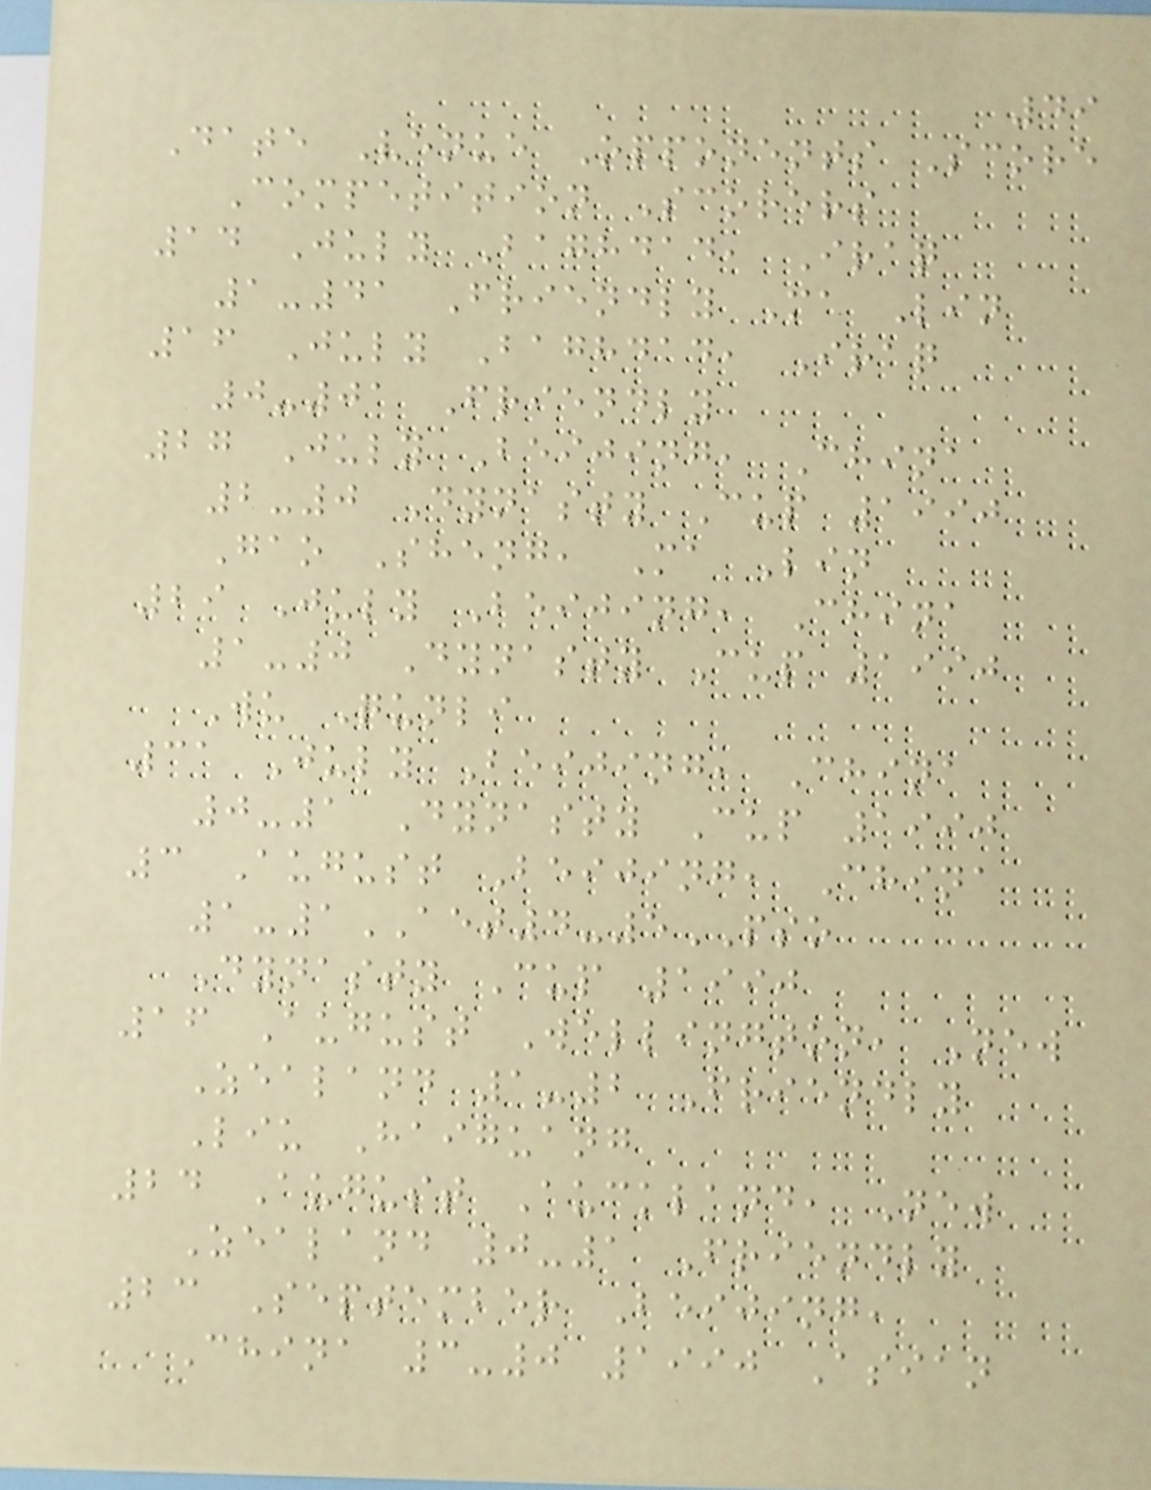49
Date Venue Opponents Score
Competition Scorers
14 July Baghdad, Iraq
1-41 Friendly Ma Lin
16 July Baghdad, Iraq
0-01 Friendly
27 July Beijing, China
2-0 Dynasty Cup 1990
Gao Sheng, Ma Lin
29 July Beijing, China
1-0 Dynasty Cup 1990
Wu Qunli
31 July Beijing, China
0-1 Dynasty Cup 1990
3 August Beijing, China
1-1AET4-5PSO
Dynasty Cup 1990
16 August Wellington, New
Zealand 1-2 Friendly
Liu Haiguang
24 August Auckland, New
Zealand 0-1 Friendly
23 September Beijing,
China 3-0 1990 Asian
